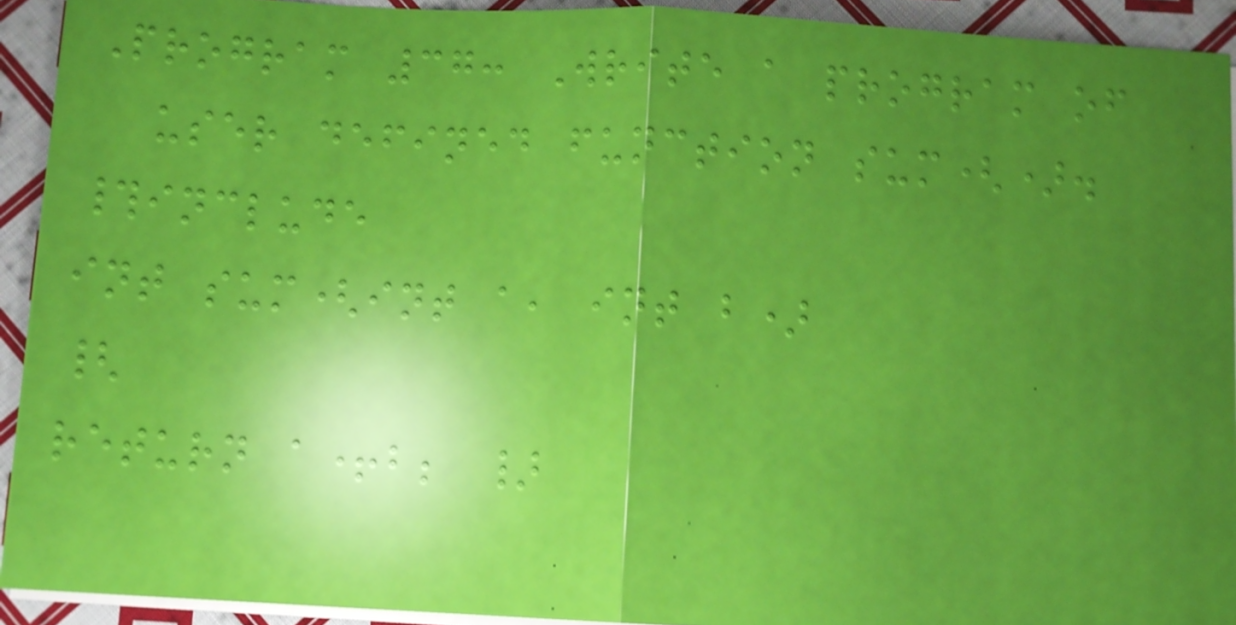Program 37: Write a program of
user defined function sum().
#include
int sum(int a, int b)
{
return a+b; }
